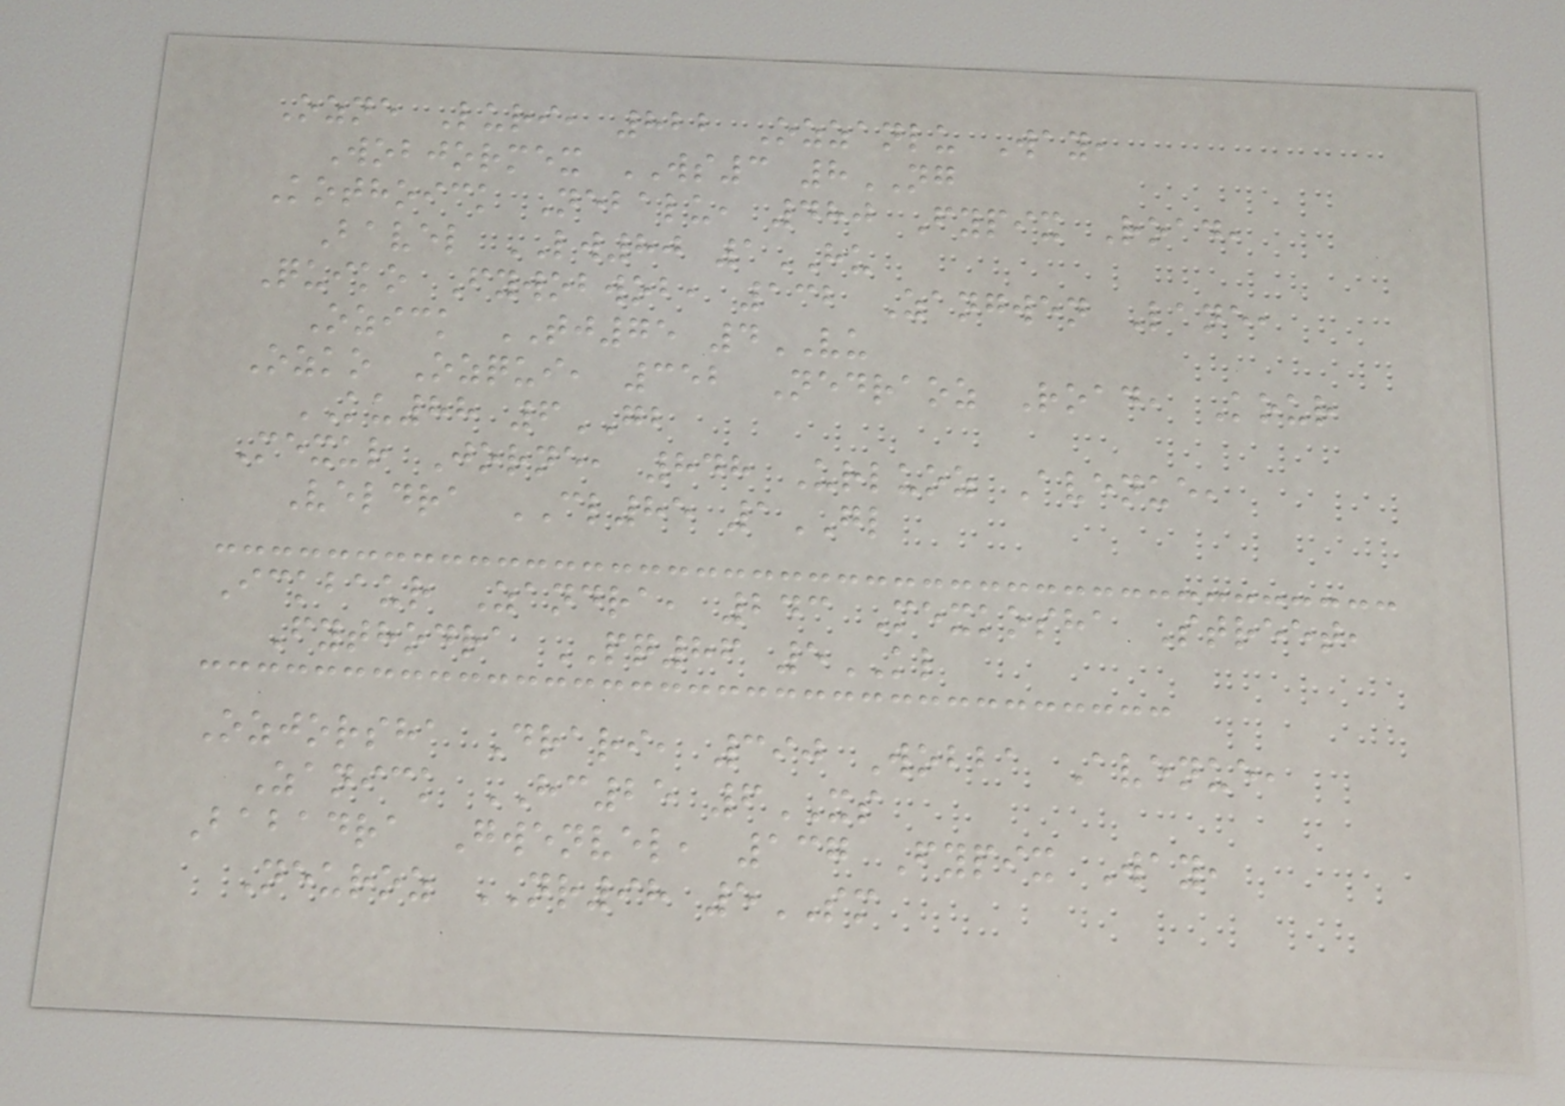Ozne Luri, 822 Ozzanlu Way,
Wobjormex WS3 8NG
Kothoick Nebalu, 480 Fypix Road,
Bavel LW80 1HU
Quiko Fywobwob, 132 Zangwen Lane,
Ozick TJ75 4VU
Ozko Ozqui, 352 Nedraoz Road, Kour
KU88 6GB
Mexur Jorne, 848 Urluoz Avenue,
Veldra CL85 1GL
Ickbaur Zandra, 243 Mexkosha Street,
Fythodra PQ86 5KL
Ozjorsha Drari, 390 Wobba Avenue,
Zanick HC25 6XS
Babadra Gwenvel, 137 Fypix Way,
Neuroz NR98 5SM
